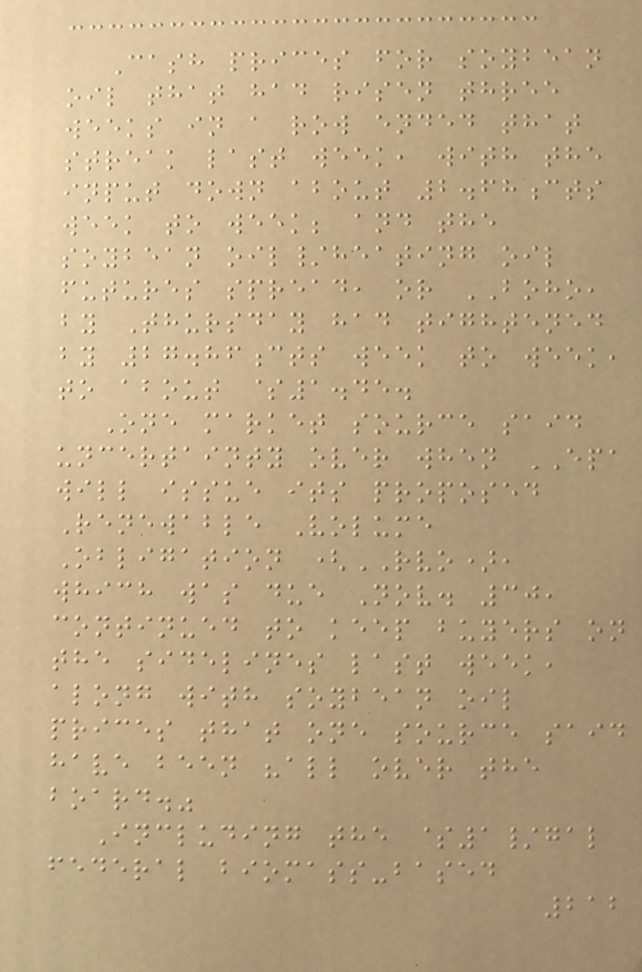Cash prices for soybean
oil that had risen three
weeks in a row ended that
streak last week, with the
input down about 2.68cts
week to week; and the
soybean oil/heating oil
futures spread, or BOHO,
by Thursday had tightened
by 27.86cts week to week,
to about $1.45.
One market source said
uncertainty over when EPA
will issue its proposed
Renewable Volume
Obligation (RVO),
which was due Nov. 30,
continued to keep buyers on
the sidelines last week,
along with soybean oil
prices that one source said
have been "all over the
board."
Including the $1/gal
federal biomass-based
212
